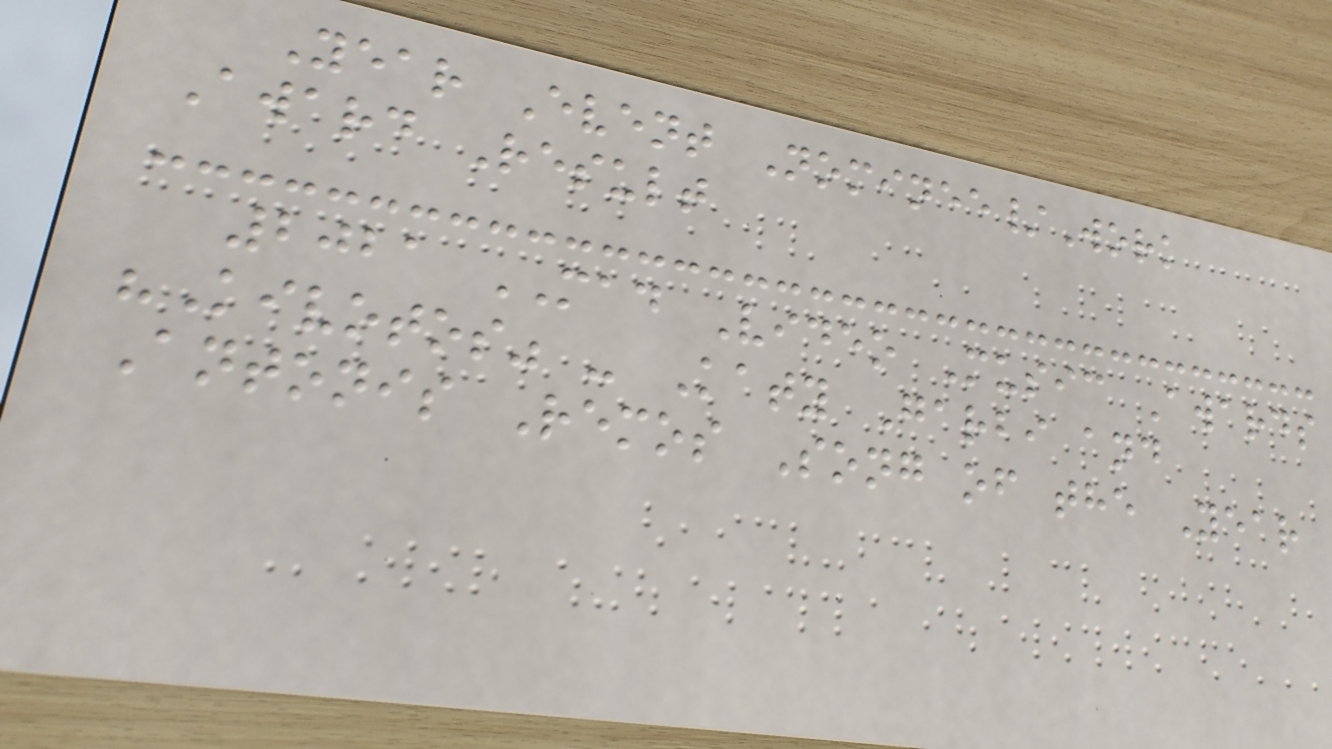Year Event Nominee/Work
Award Result
2021 MAD Video Music Awards
"Kivotos" - Katy Garbi and
Antonis Remos Song of the Year
